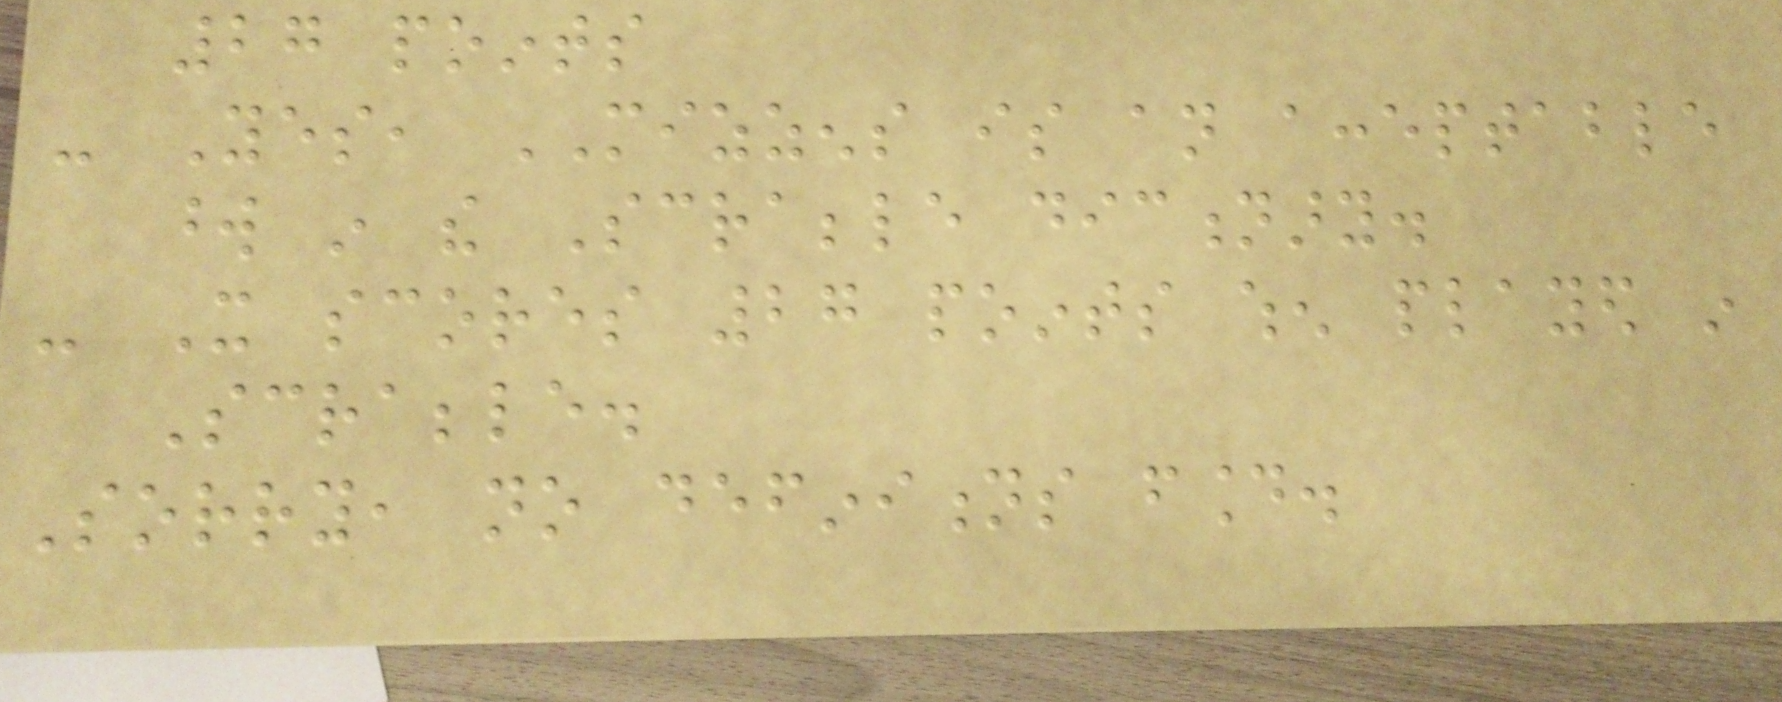27 points
- Yes, MIZZENS is an acceptable
word in the Scrabble dictionary.
- It scores 27 points when played in
Scrabble.
Sorry, no definitions found.
